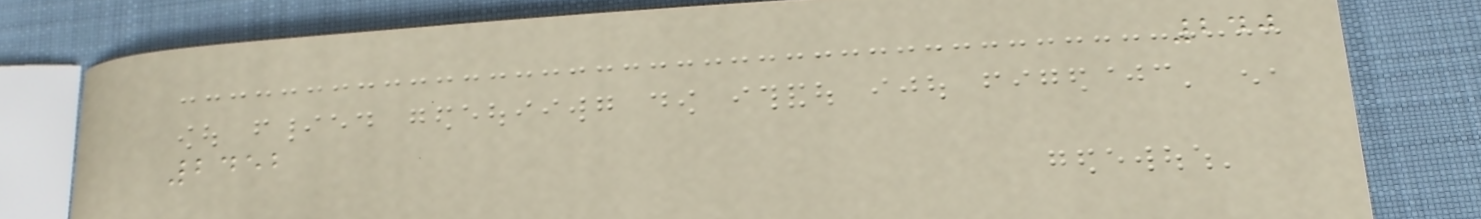240
2452
